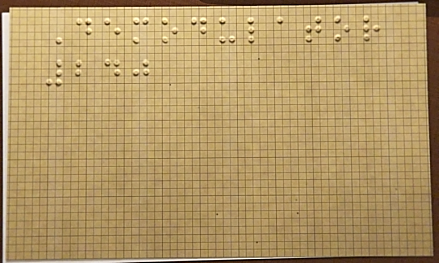Demodulator
240
